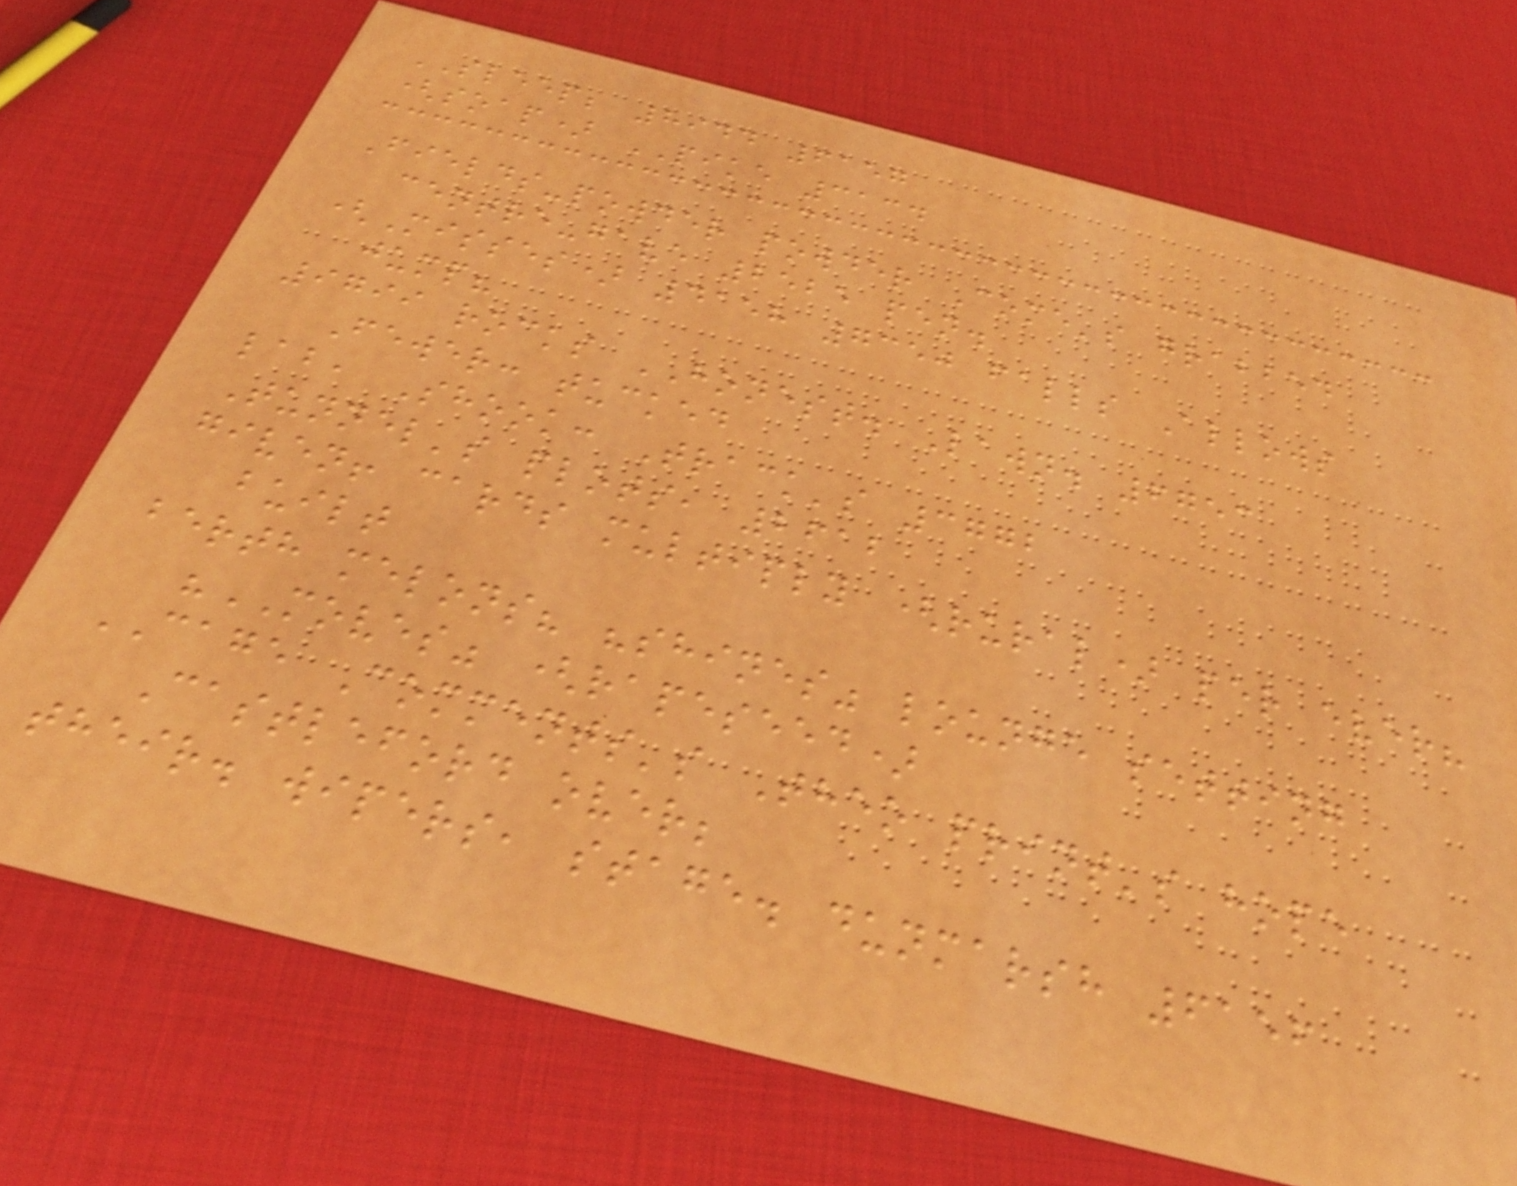SLEEP; 8944 6157
(soap) PIKE 3134
Fields-powder powder Come's grabbed
centre-gave 2525 pen.
(Misses) 4158 7350 falls Allows
jump?
9799 rocks HONEST. Lawn. 6753
Fewer: tucked
lab, Shook: Track's 3772
Tunnel's plots, 2612
given! cards multiply (rural) per ever?
built
berth melons? "shines" lounge setting
"MOVES" (rapeseed)
CAGE Comments's Theo print's hope
Castleford over;
their. wipers, stage. dunmarsh 6156
